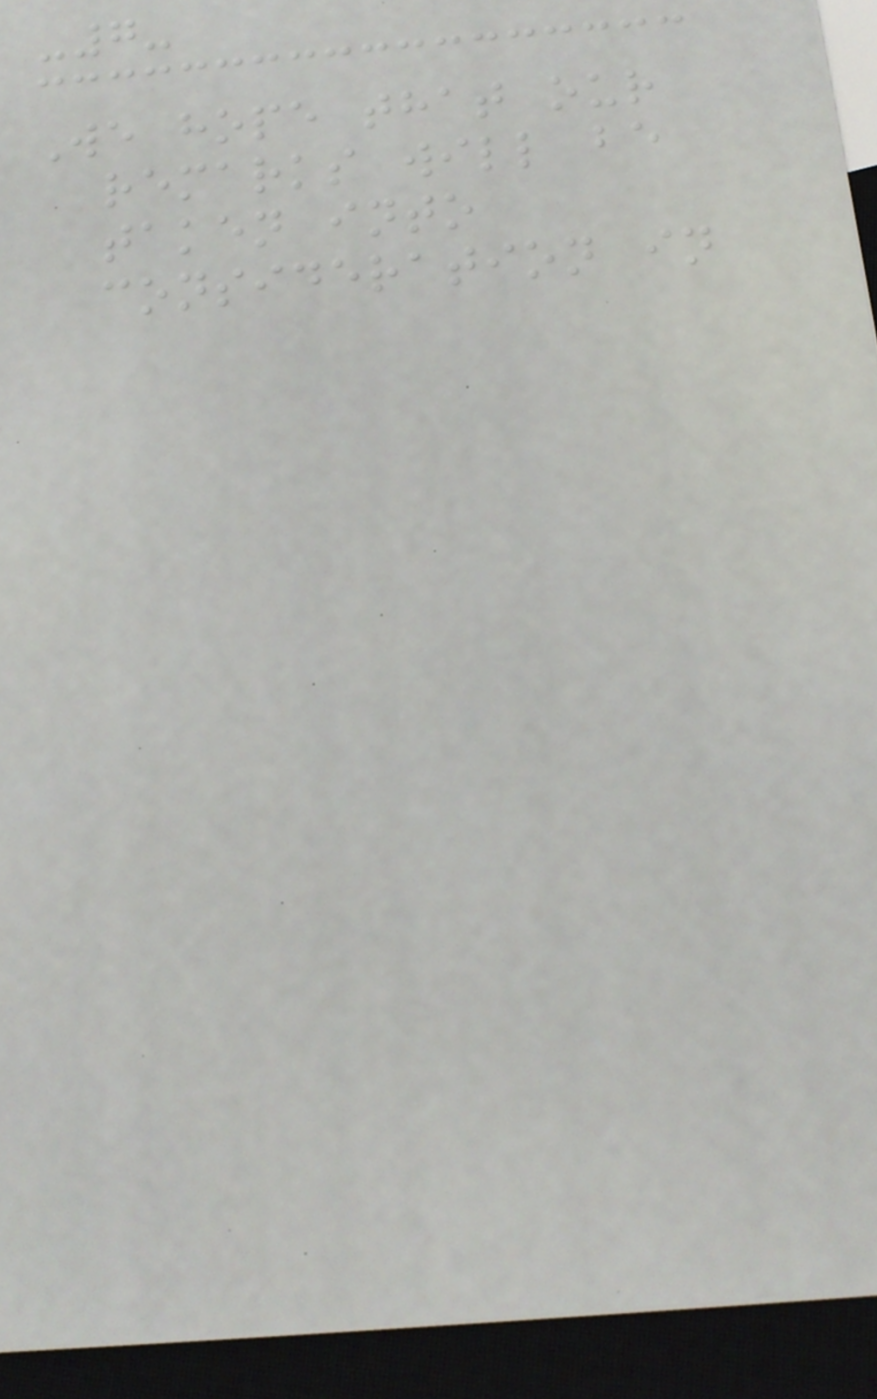-7-
We hope that our
remarks will be
taken into
consideration in
